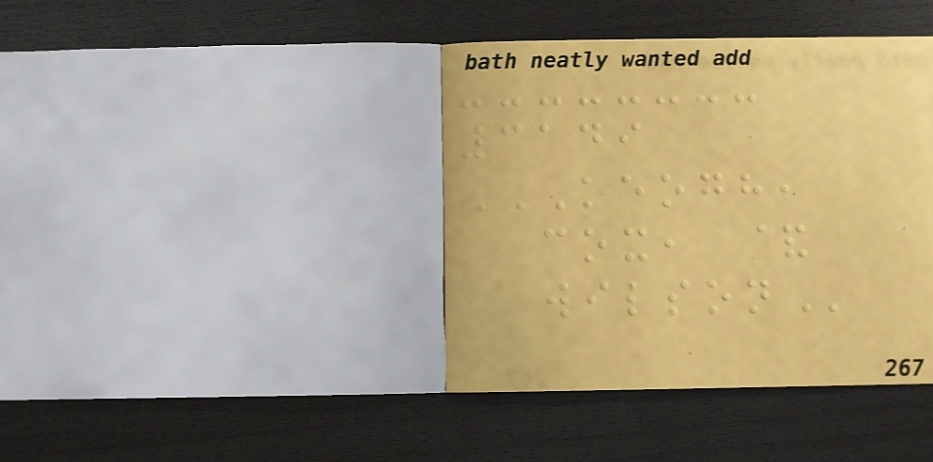3149
KEOGH,
COX, &
WILSON
